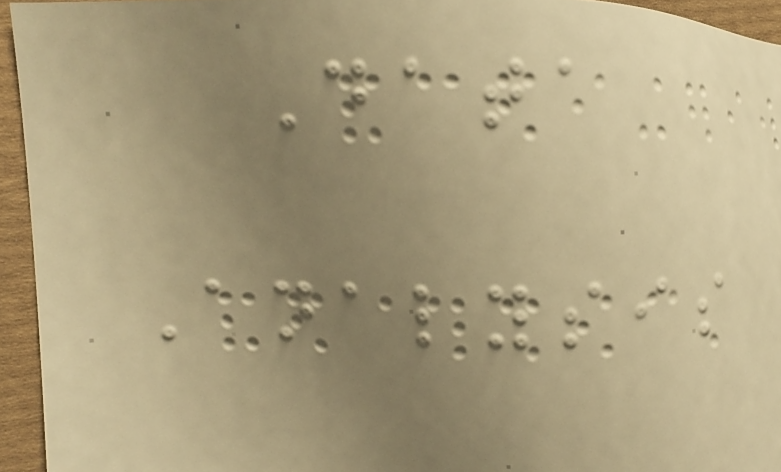Data
Analysis
